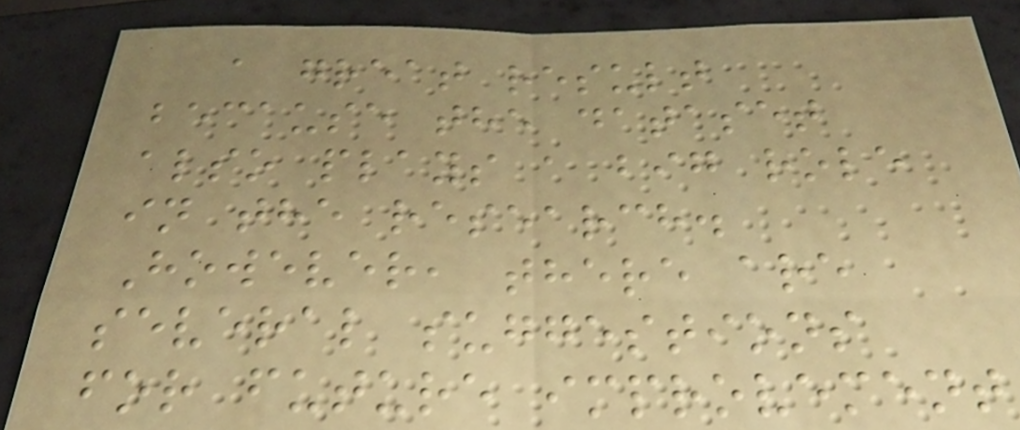a great result
because the dataset
also plays a big role
in the research.
However, there are
several suggestions
for future improvement
